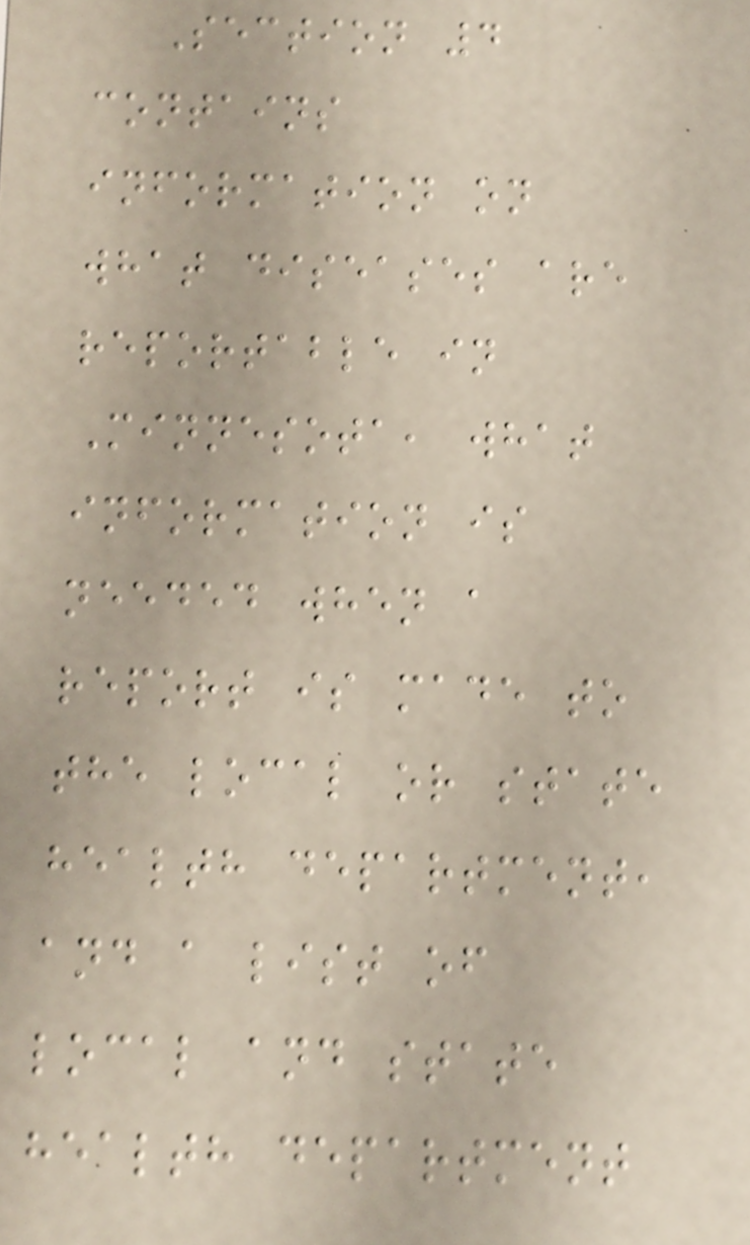Section 4
contains
information on
what diseases are
reportable in
Minnesota, what
information is
needed when a
report is made to
the local or state
health department,
and a list of
local and state
health department
